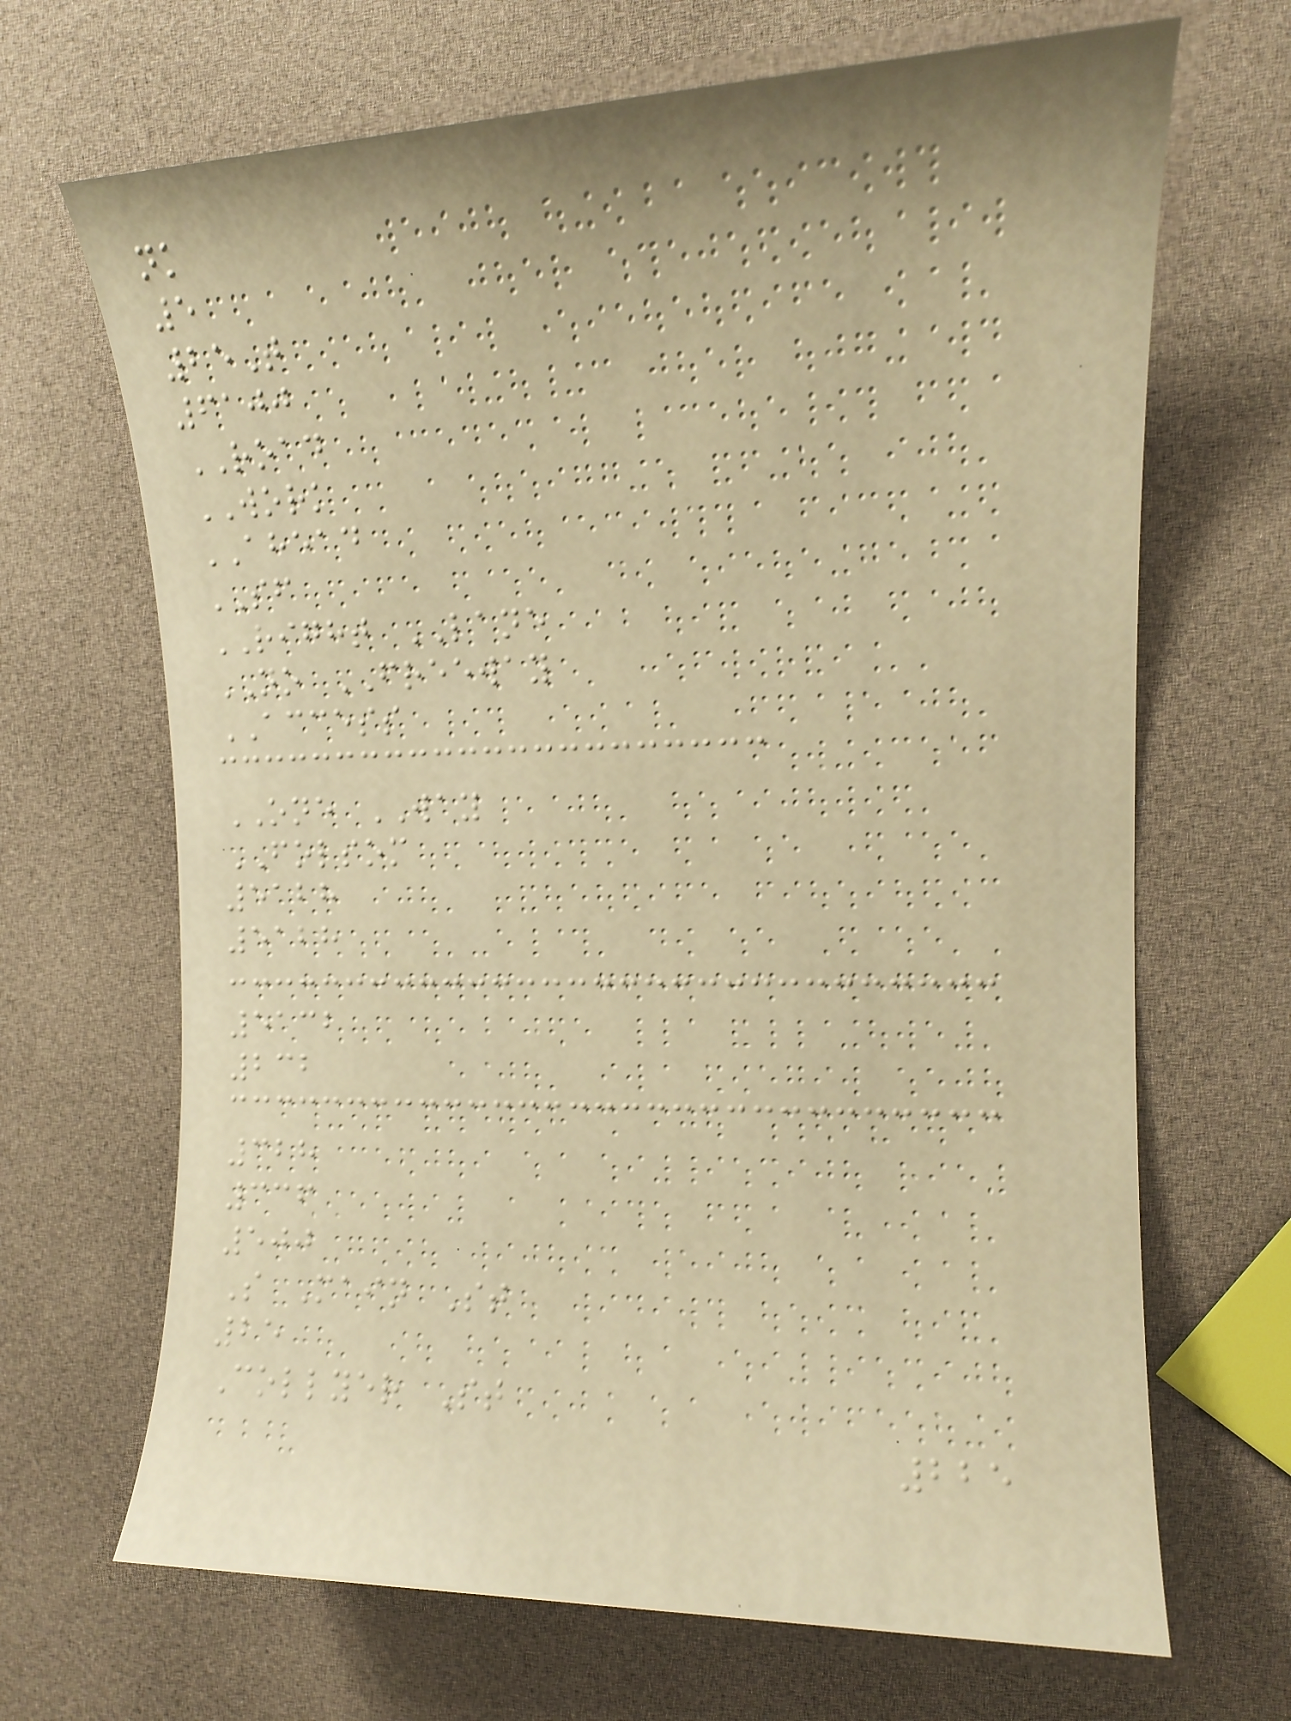nk
5
25T
6100
ROAD
WORK
AHEAD
SF
RIGHT LANE
NO FREEWAY
ACCESS
ONE WAY
FOLSOM
5128
5128
5132
232
328
336
500
S Main St
25
Collyer St
225
